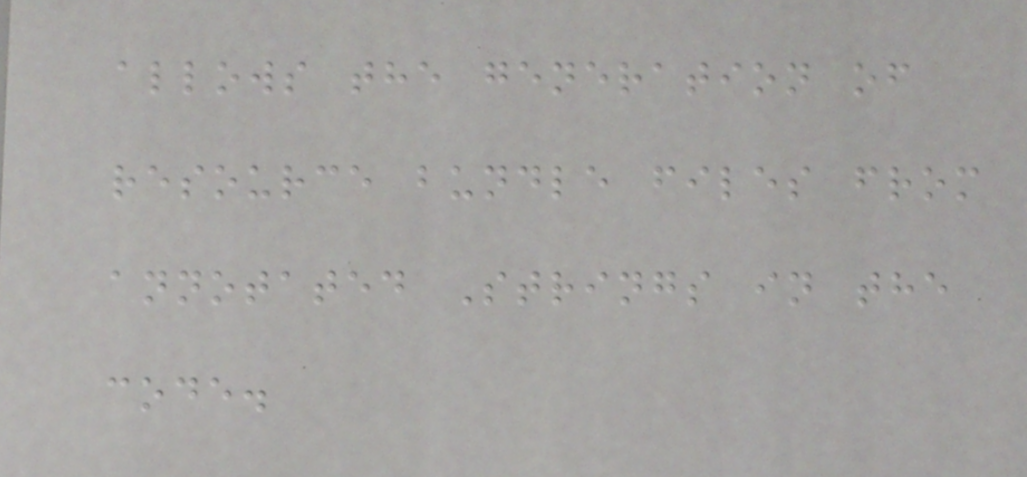allows the generation of
resource bundle files from
annotated Strings in the
code.
